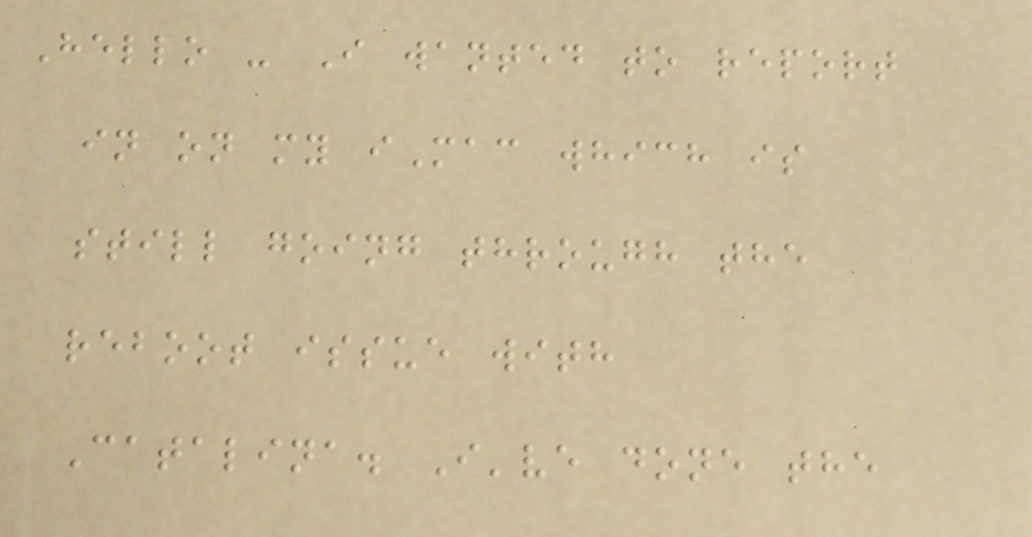Hello - I wanted to report
in on my iMac which is
still going through the
reboot issue with
Catalina. I've done the
